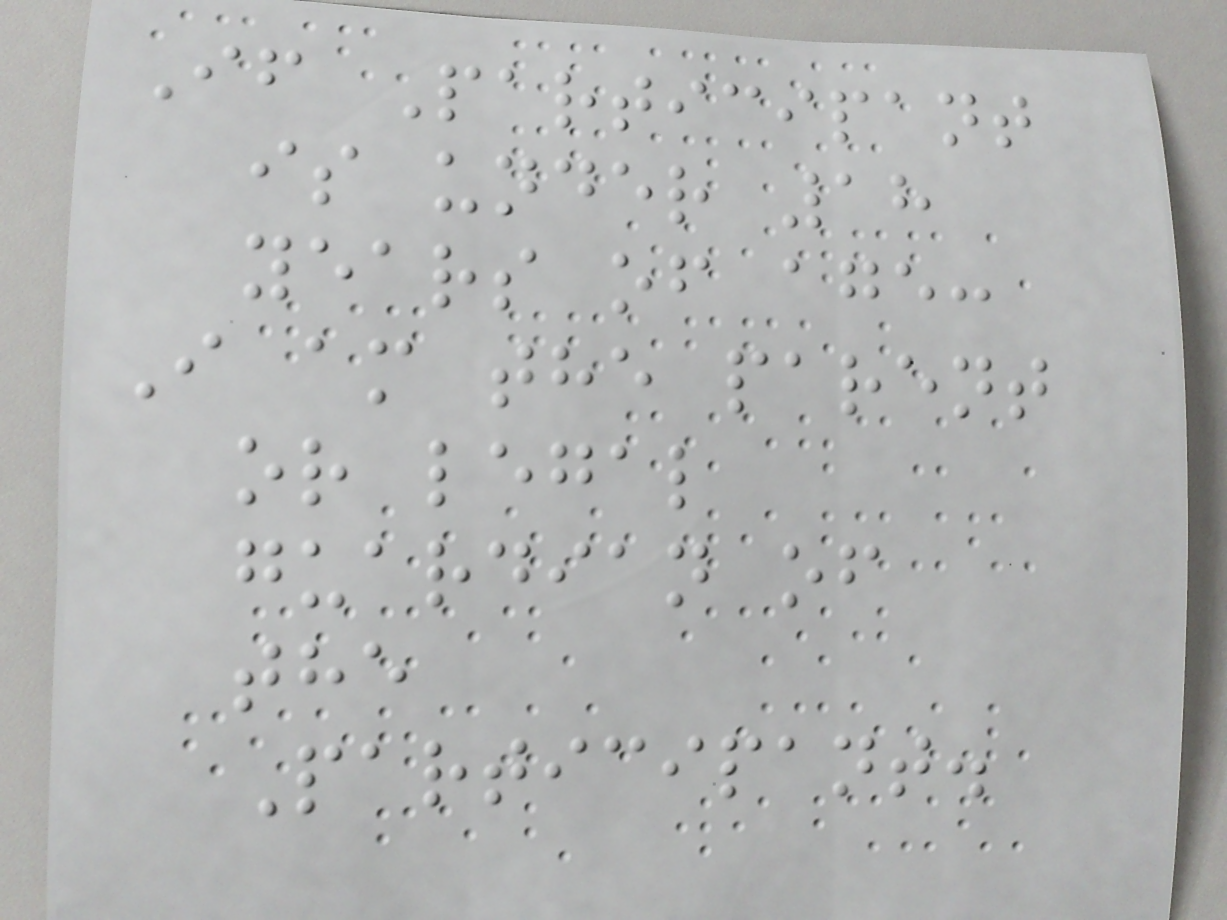If Participant
is under 18
years of age:
I am the parent
or legal
guardian of
the
Participant.
